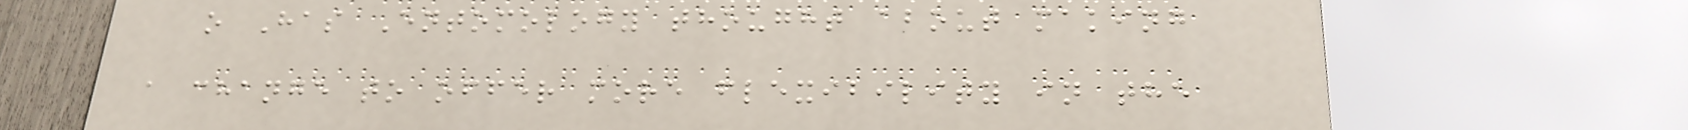o Has Entomology thought about making
a change to offer more flexibility in the
